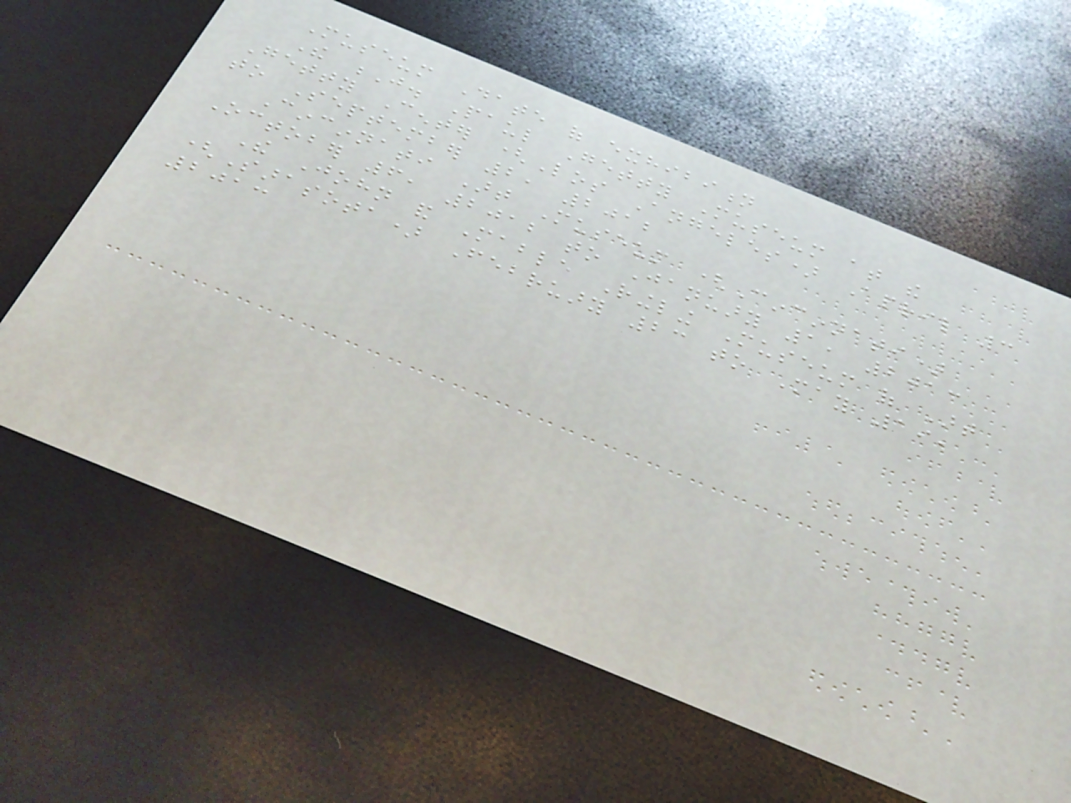Museum Date of exhibition
The J. Paul Getty Museum at the
Getty Center (Los Angeles) April 3
to September 2, 2012
Cincinnati Art Museum (Cincinnati)
October 6, 2012 to January 1, 2013
The John and Mable Ringling Museum of Art
(Sarasota) February 23 to May 19,
2013
